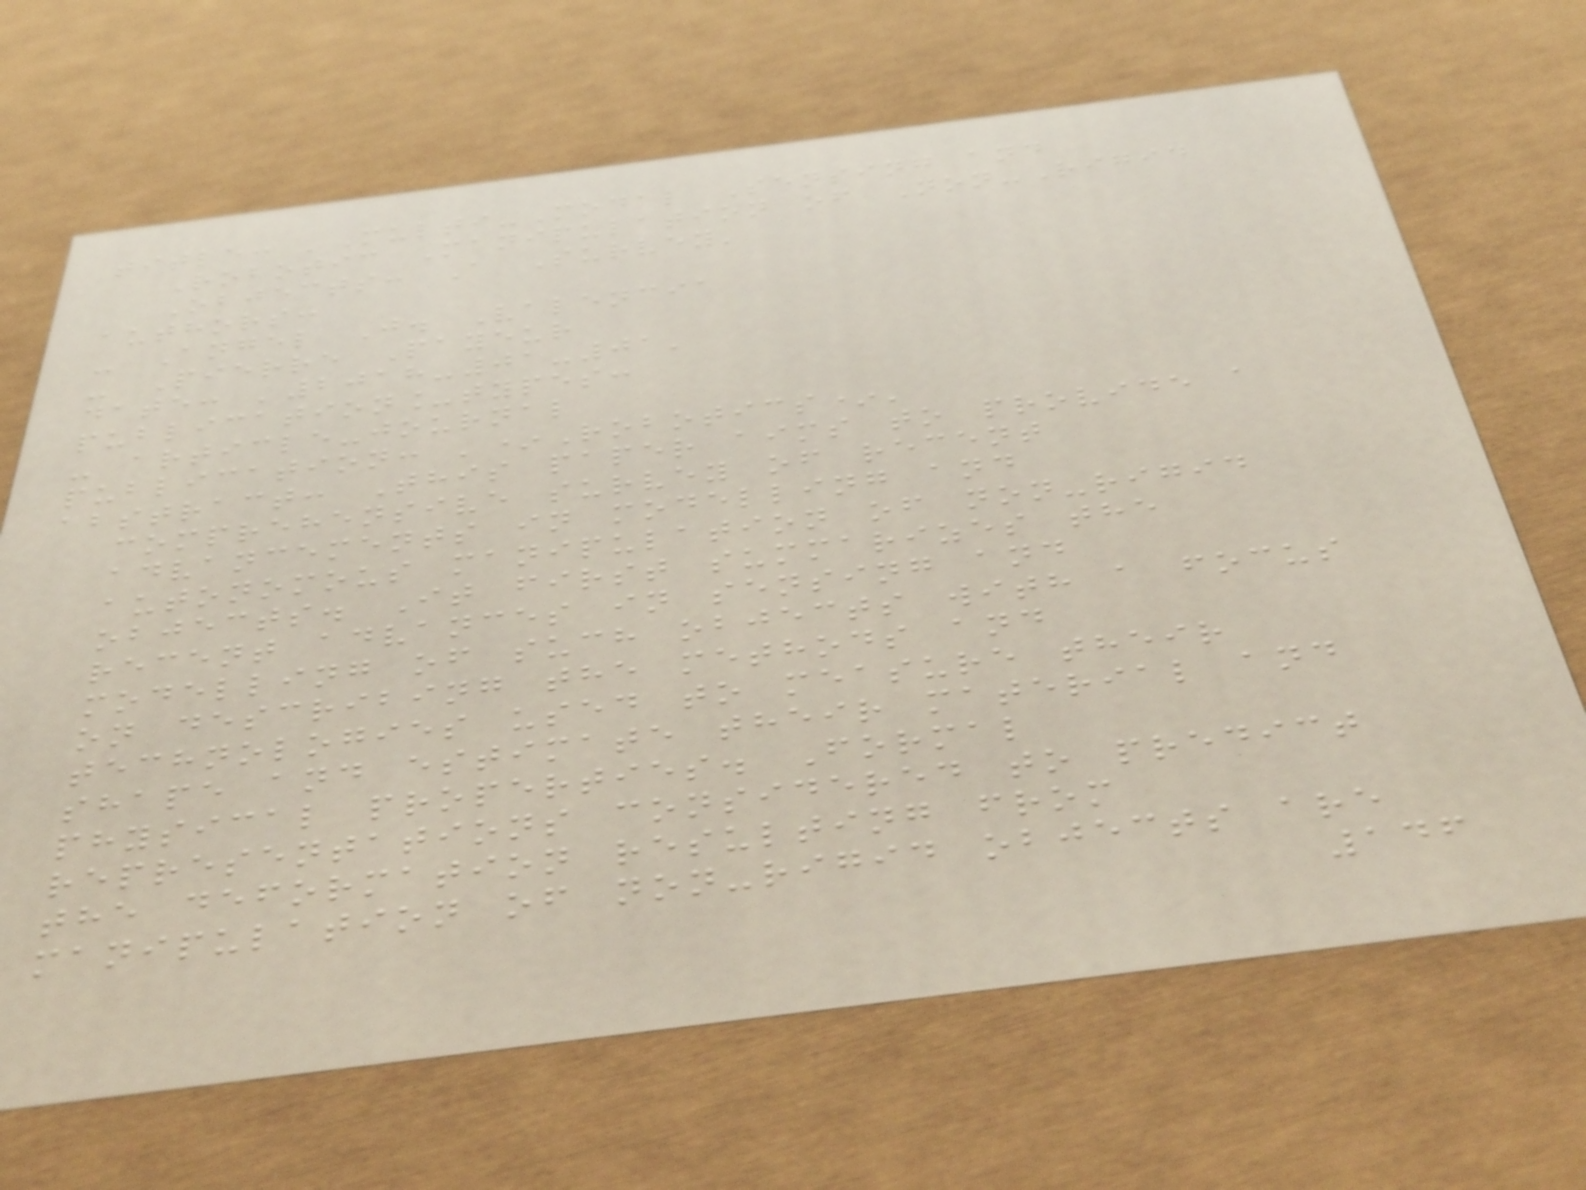title: 'Multi-Modal Sensing and
Robotic Manipulation of Non-Rigid
Objects: A Survey'
authors:
- Angel J. Valencia
- Pierre Payeur
date: '2018-01-01'
publication_types:
- article-journal
publication: '*Robotics*'
abstract: This paper aims to provide a
comprehensive survey of recent
advancements in modelling and
autonomous manipulation of non-rigid
objects. It first summarizes the
recent advances in sensing and
modelling of such objects with a focus
on describing the methods and
technologies used to measure their
shape and estimate their material and
physical properties. Formal
representations considered to predict
the deformation resulting from
manipulation of non-rigid objects are
146
